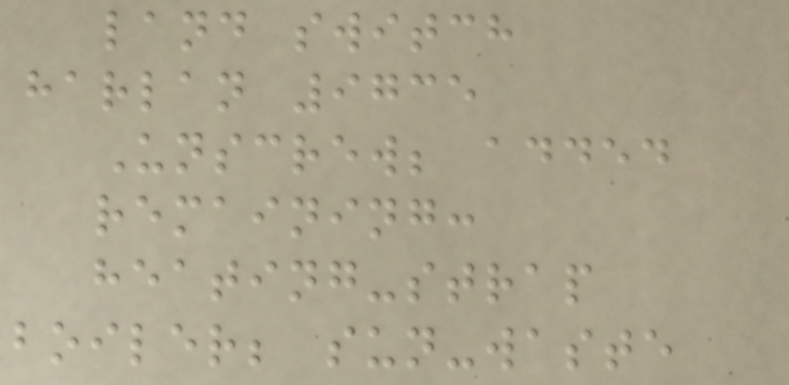land switch
harlan 9735
Unscrew; added
remaining:
heating-strap
boiler; sun-waste
